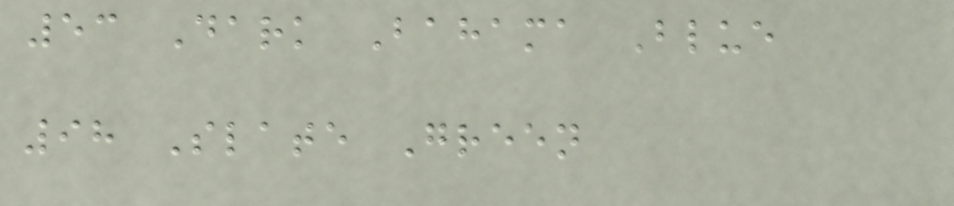53 Dark Bahama Blue
98 Slate Green
